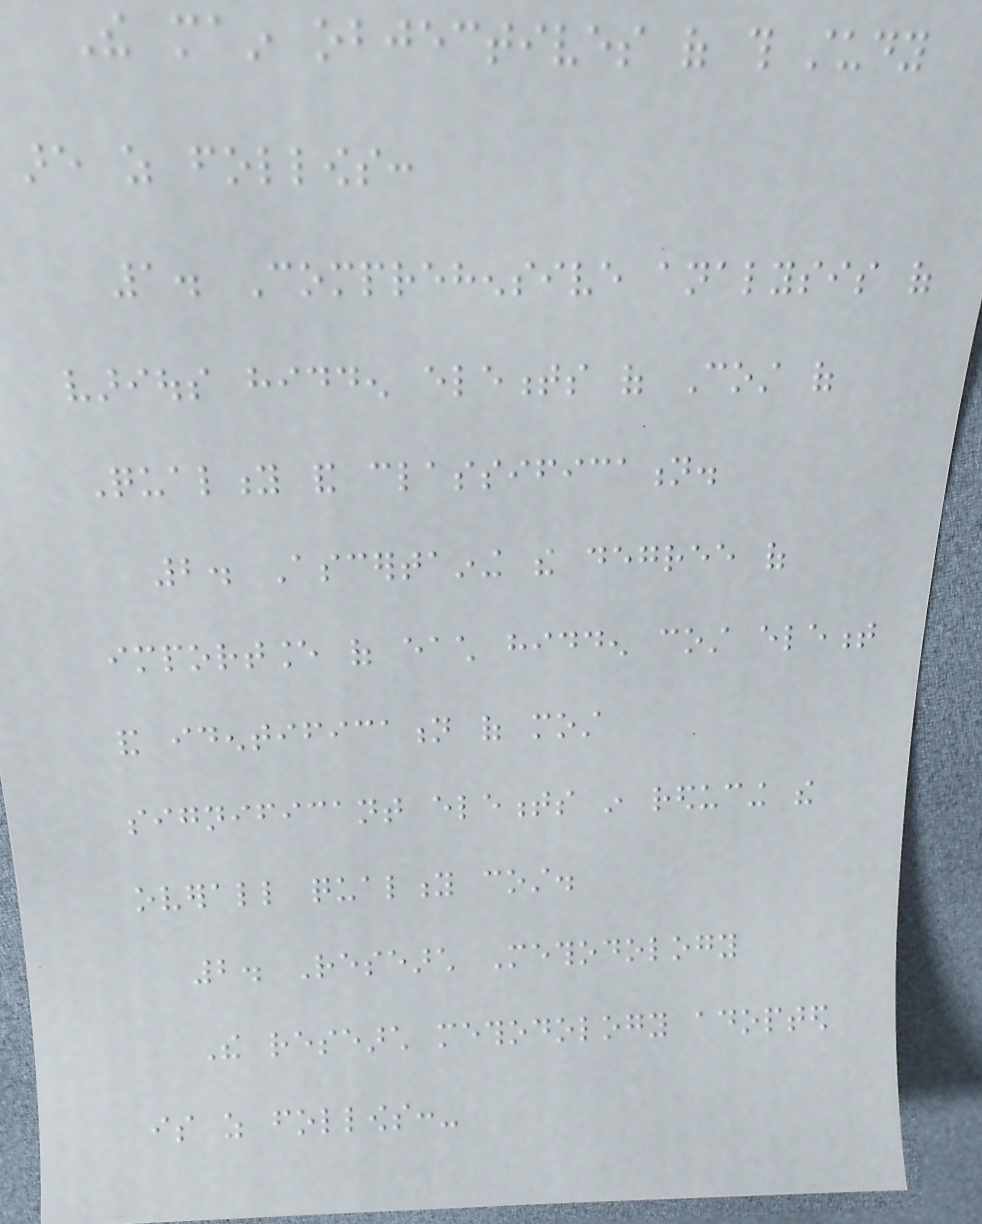The main objectives of this study
are as follows:
1. Comprehensive analysis of
various hidden elements of Cost of
Quality and classification.
2. Ascertaining the degree of
importance of each hidden cost element
and identification of most
significant elements in reducing the
overall quality cost.
2. Research Methodology
The research methodology adopted
is as follows:-
